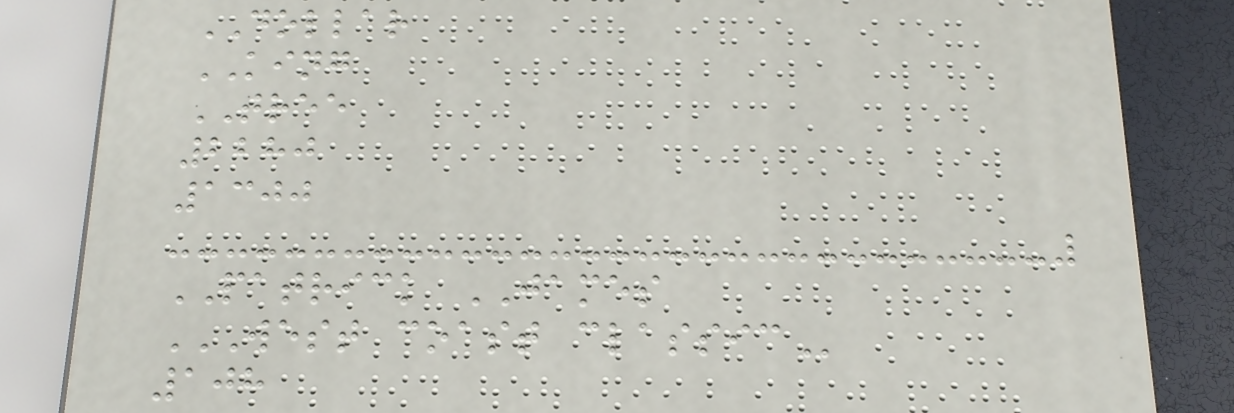DOLLAR
KING
TREE
2280
1300
PATRICK JAMES
WEST COAST CLASSIC
108
